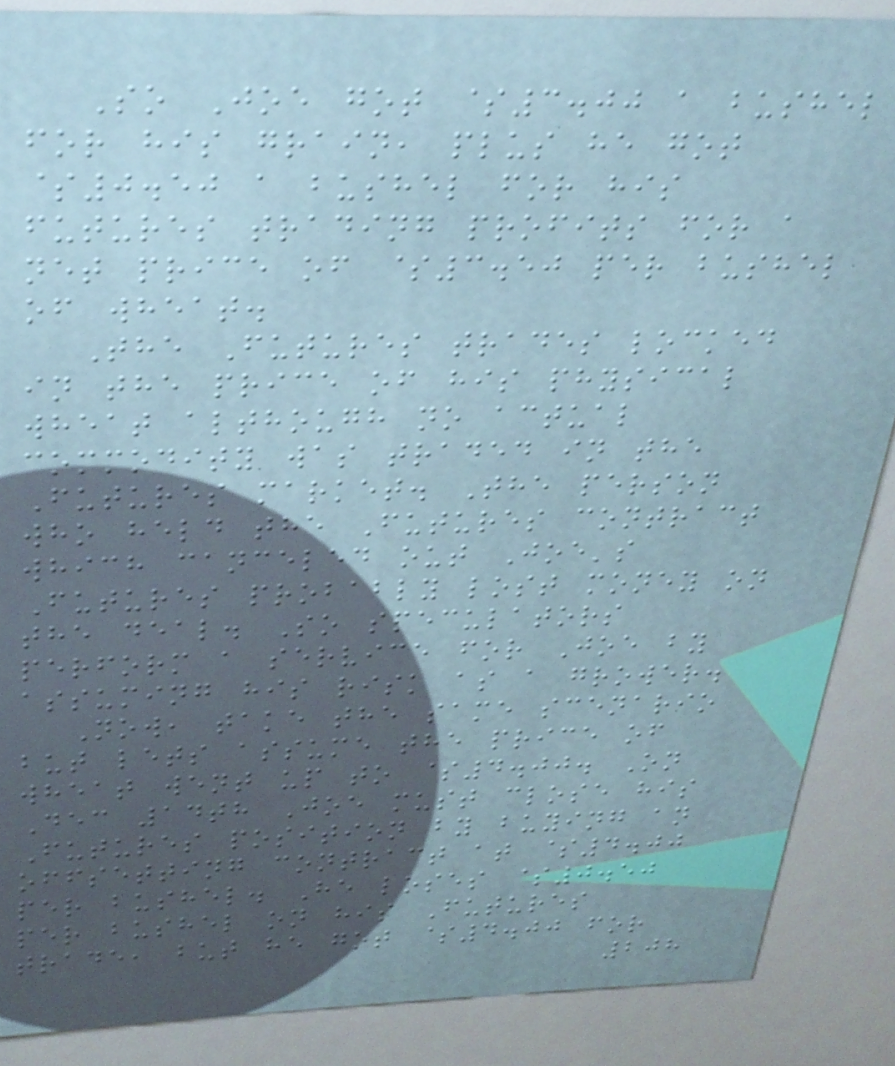So Joe got $3.00 a bushel
for his grain, plus he got
$0.50 a bushel for his
futures trading profits for a
net price of $3.50 per bushel
of wheat.
The Futures trades locked
in the price of his physical
wheat although no actual
commodity was traded in the
Futures market. The person
who held the Futures contract
which canceled out Joe's
Futures probably lost money on
the deal. So speculators
perform a service for Joe by
assuming his risk as a grower.
Now, take the same scenario
but lets assume the price of
wheat went up to $4.00. On
Dec 14th Joe must close his
Futures position by buying an
offsetting contract at $4.00
per bushel. He loses $0.50
per bushel on his Futures
trade, but he got $4.00 for
208
